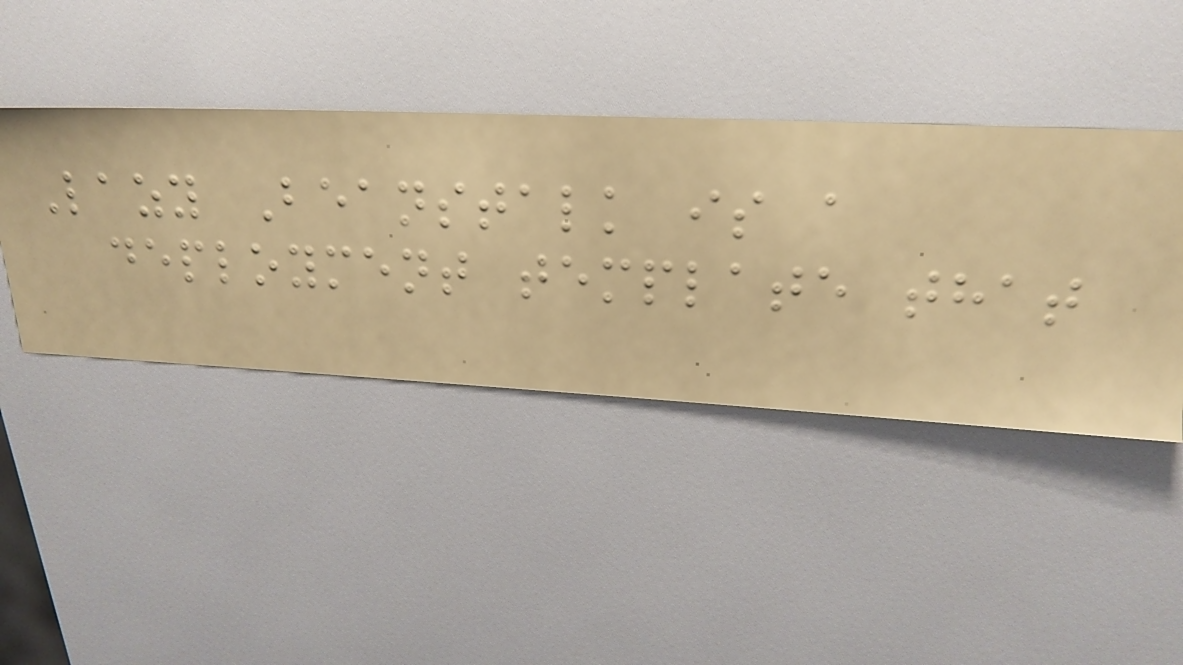Lazy Beanstalk is a
deployment template that
